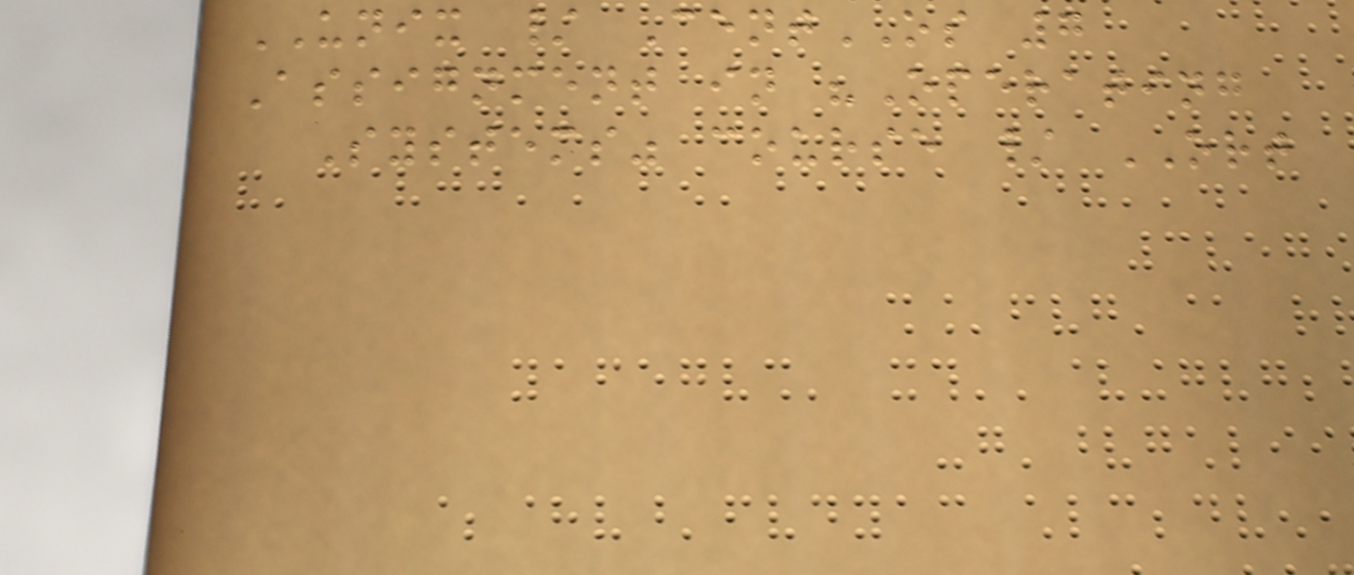UNIX / CentOS 7
Assignment in "Operating
Systems" course / ORT
